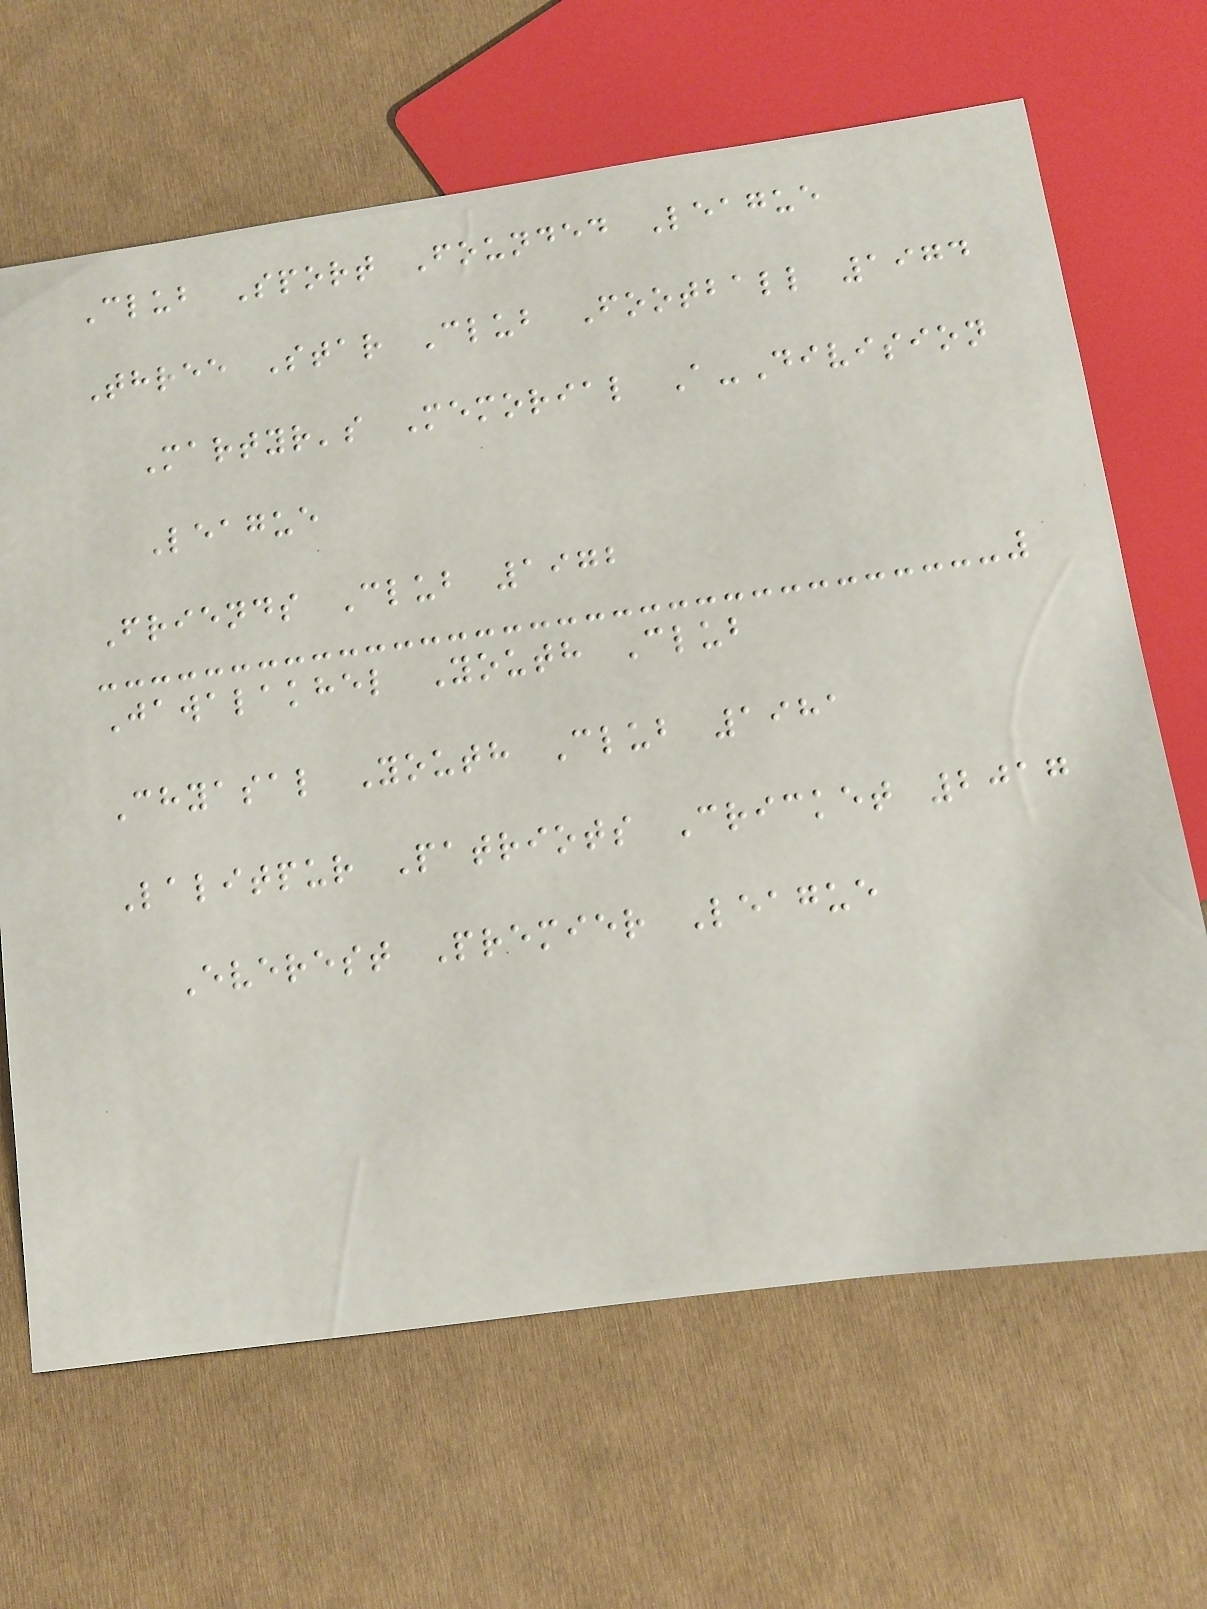Club Sport Founded League
Three Star Club Football 1974
Martyr's Memorial A-Division
League
Friends Club 1972
Jawalakhel Youth Club
Chyasal Youth Club 1981
Lalitpur Patriots Cricket 2017
Everest Premier League
